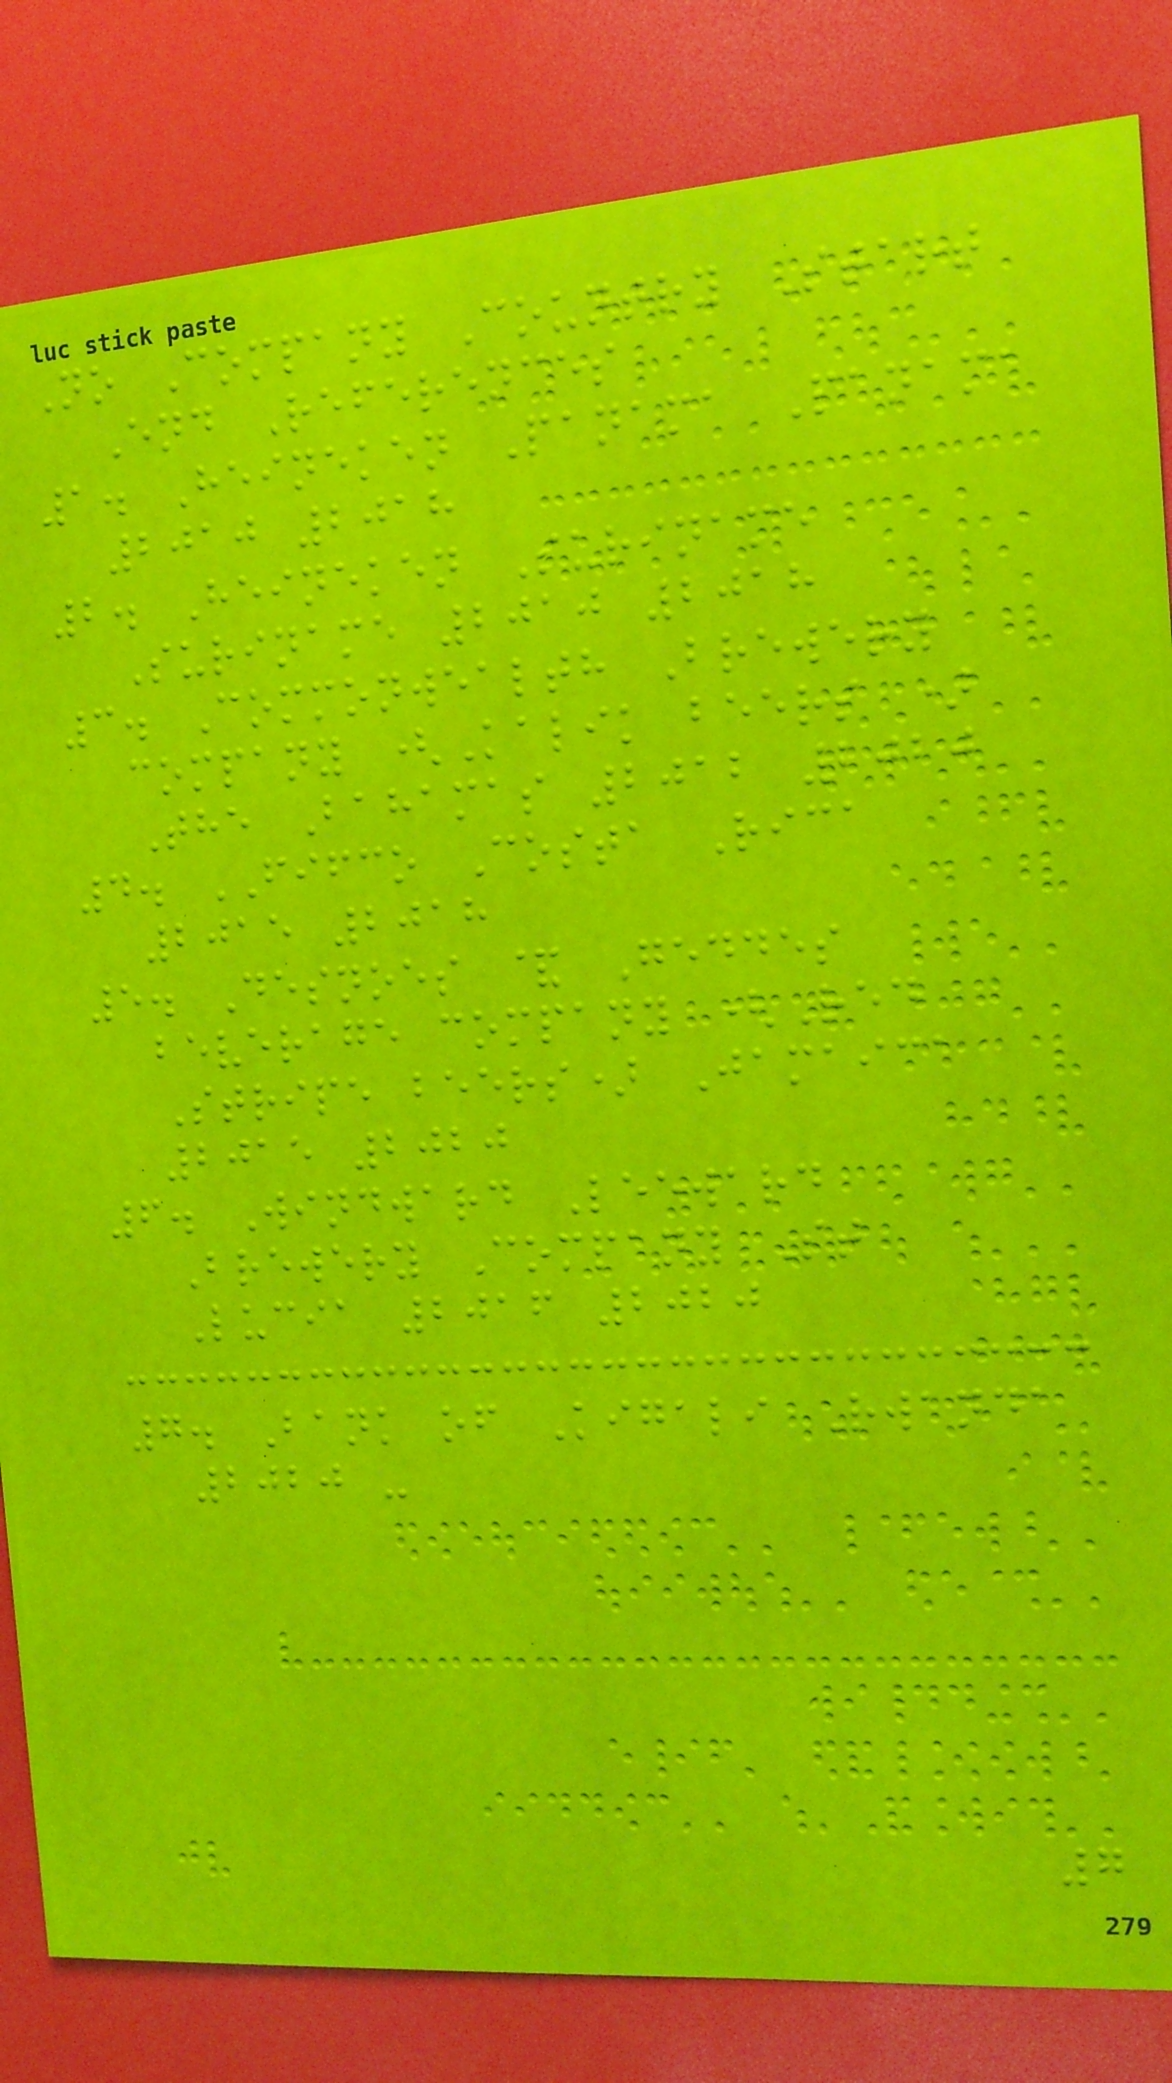No Company Country Start
End References
1. Heineken Panama Panama
2010 2018
2. Heineken Suriname
Suriname 2010 2018
3. Commonwealth Brewery
company (Kalik beers )
The Bahamas 2012 2020
4. FIFCO Costa Rica
2015 2018
5. Desnoes & Geddes
beverage company (Red
Stripe beers) Jamaica
2015 2020
6. Windward Leeward
Brewery Company St
Lucia 2016 2020
7. Bank of Kigali Rwanda
2020 -
7
